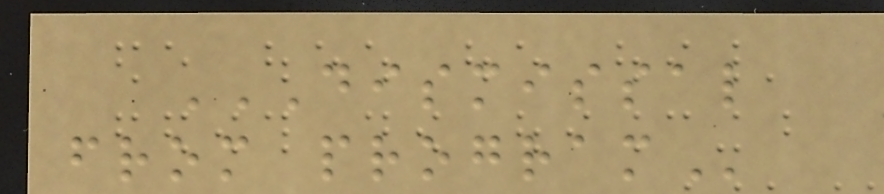DISMISSAL
FROM PROGRAM
